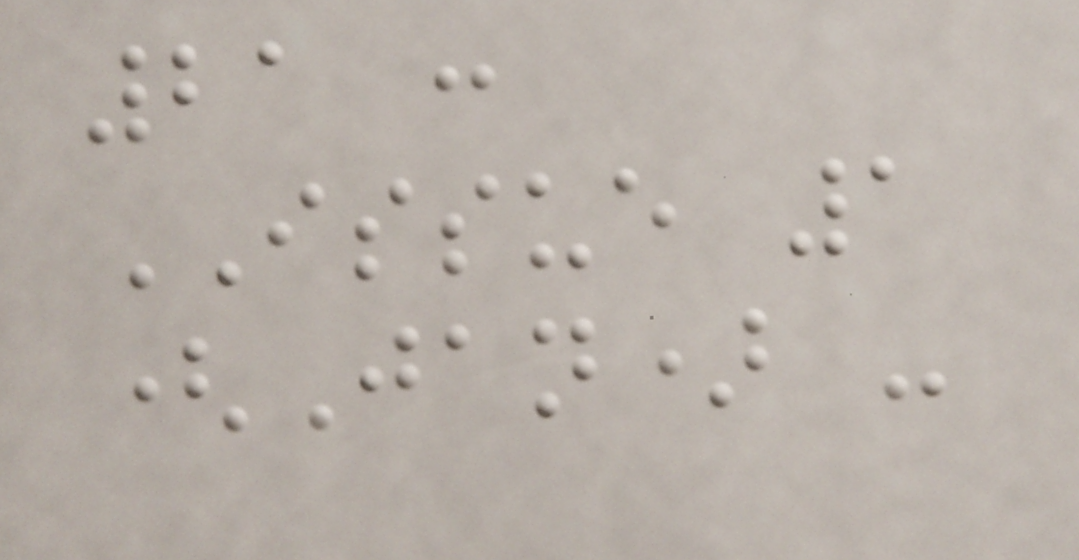21 :
ISSUE 1
(Jan) -
